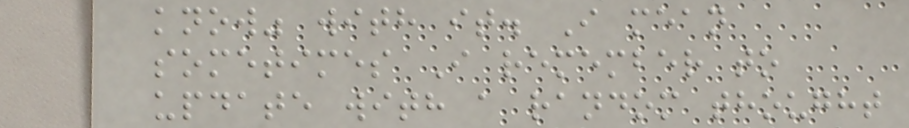know" with it. I mean
sometimes I remember to
update with a random thought
